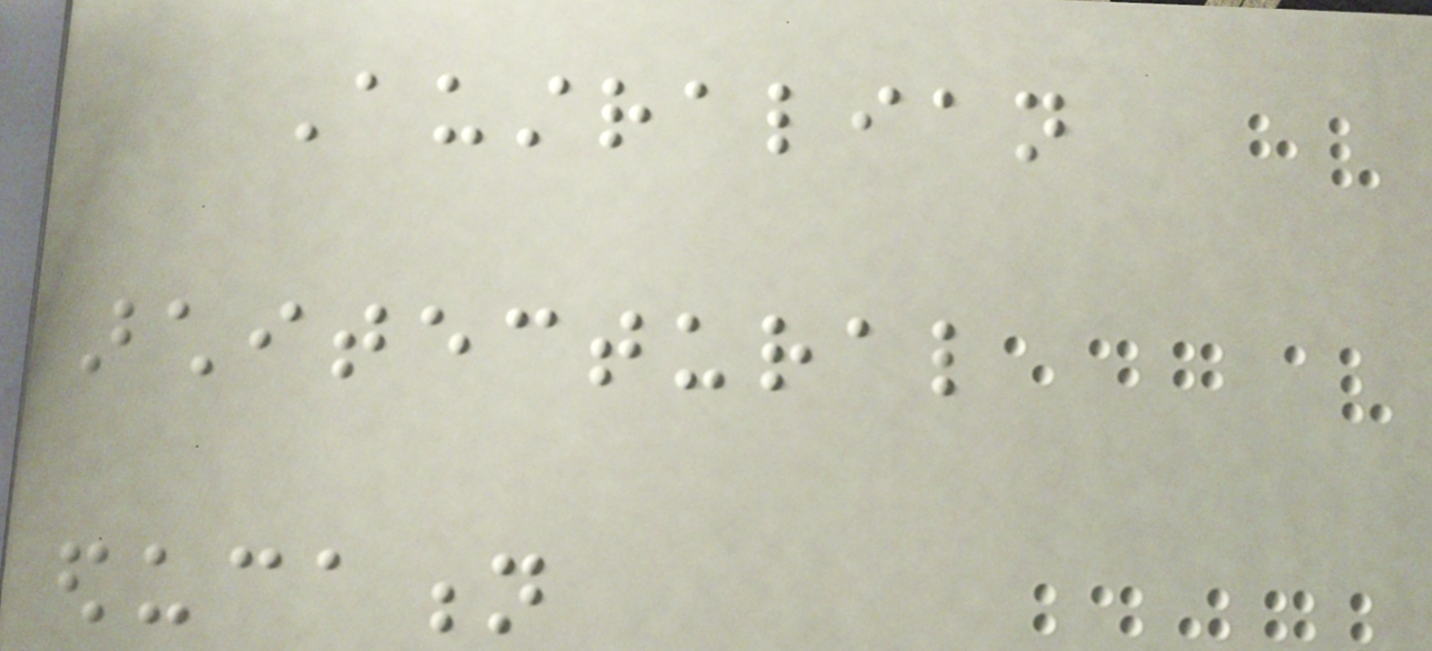Australian
architectural
education
